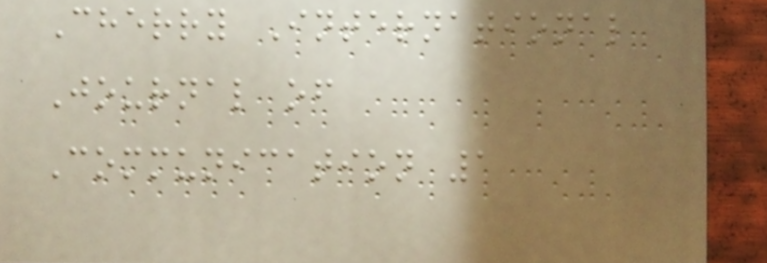Cherry International
Journal of
Communication 1
